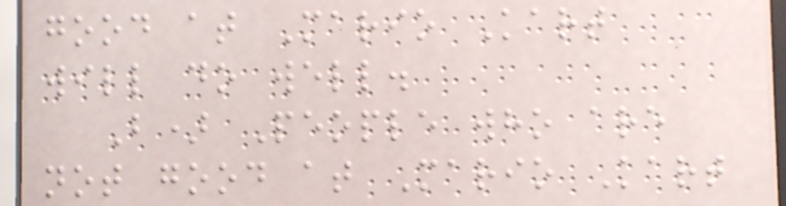good at Mario Kart
will do well.
B) People who are
not good at Mario Kart
